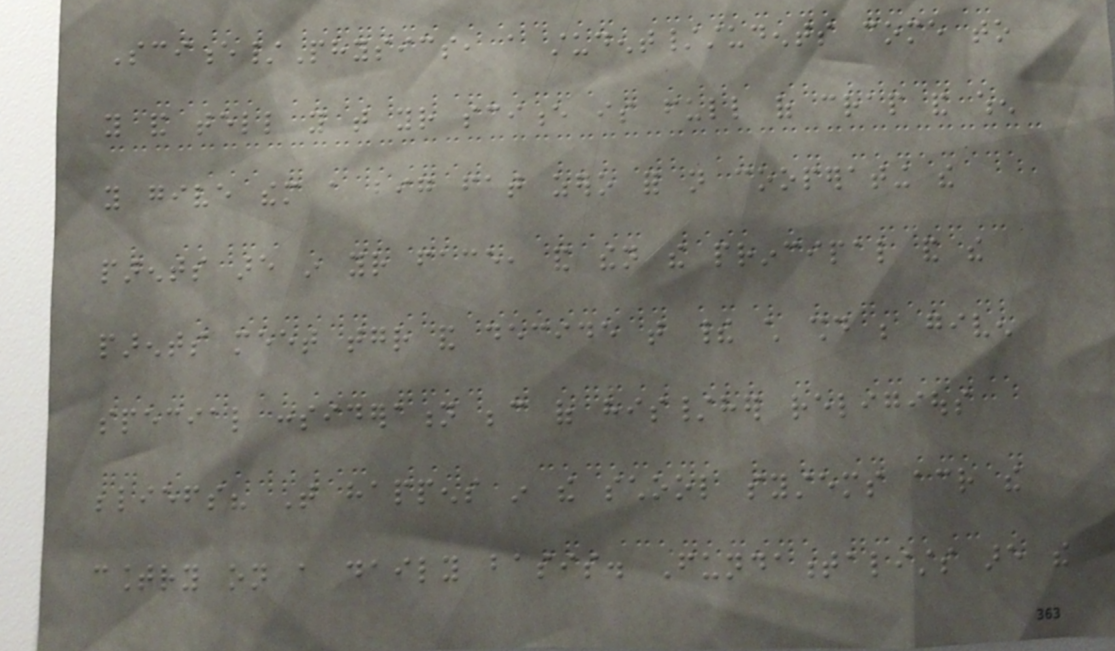Science/Physics, a student/students come to
you and tell you that your science is full of crap and when
you give them a big fat zero for not cooperating the
parents are in your face, and then the principal and the
parents meet together and decide that their child should be given
special consideration because of his/her religious
beliefs? That happens in the school systems across the
country on a daily basis. Fundamentalists are the
